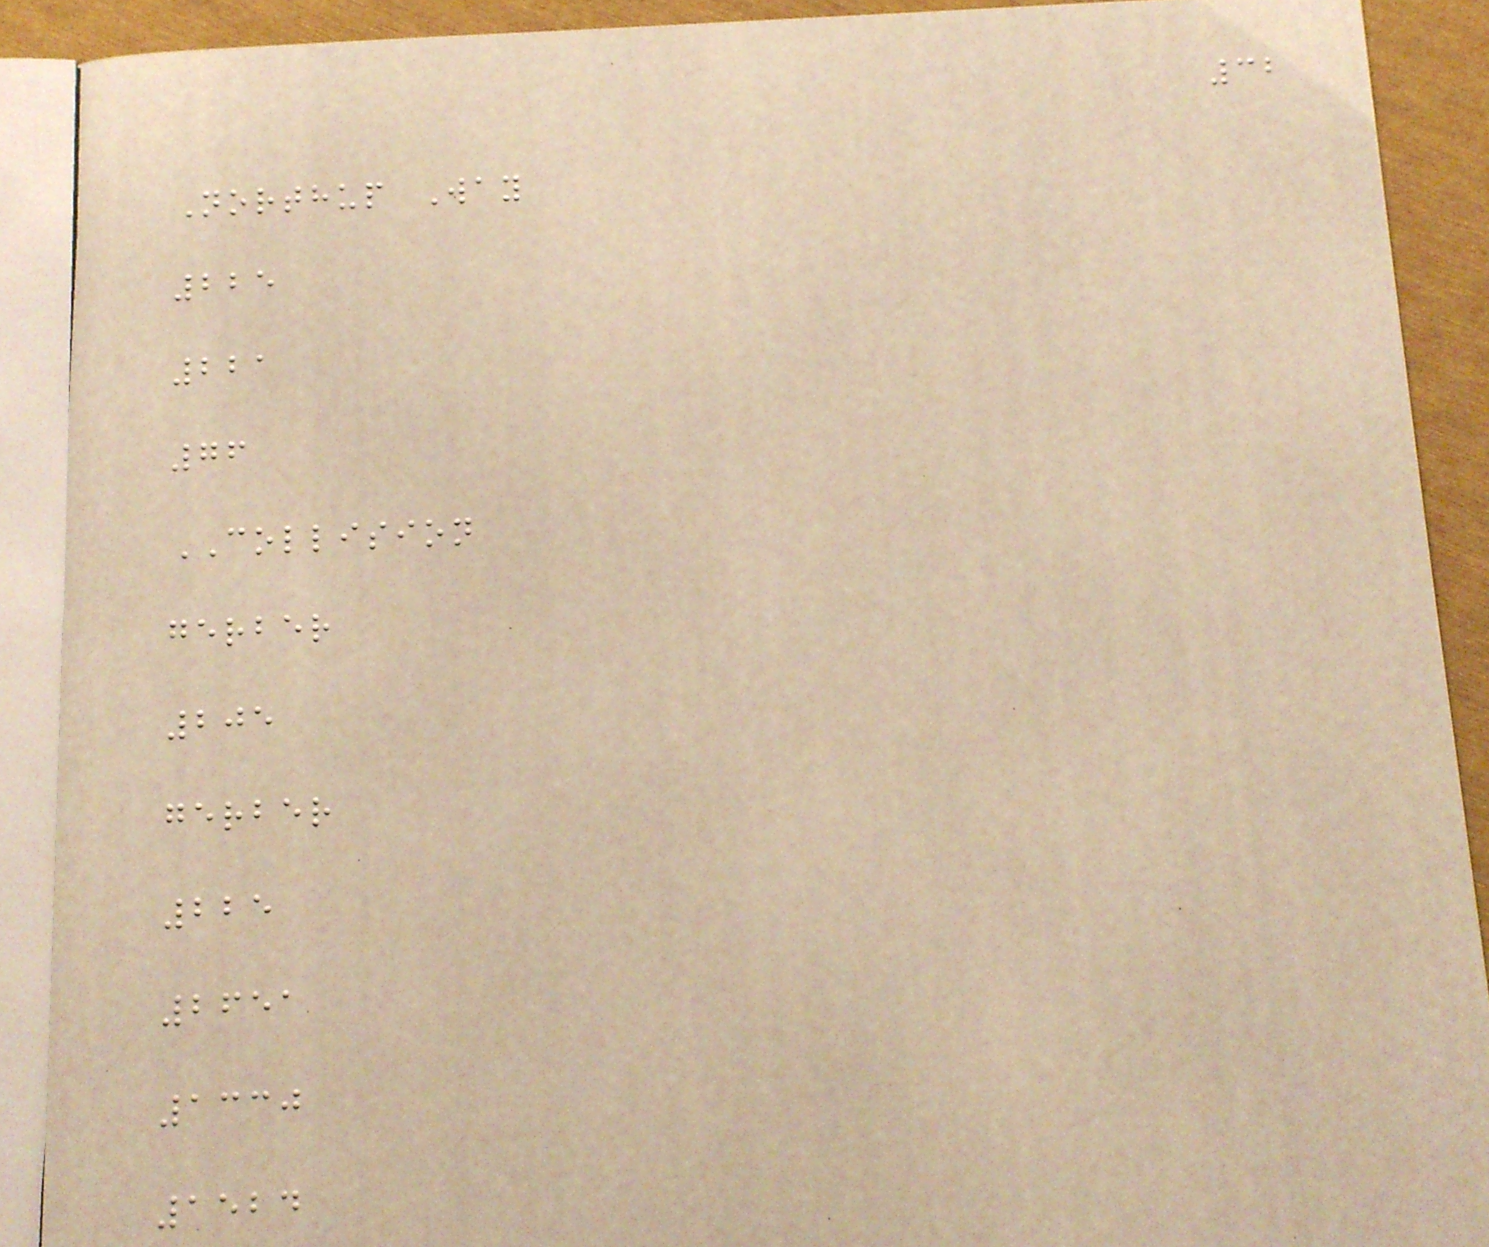32
Northup Way
225
221
76
COLLISION
gerber
205
gerber
225
2651
1330
1524
